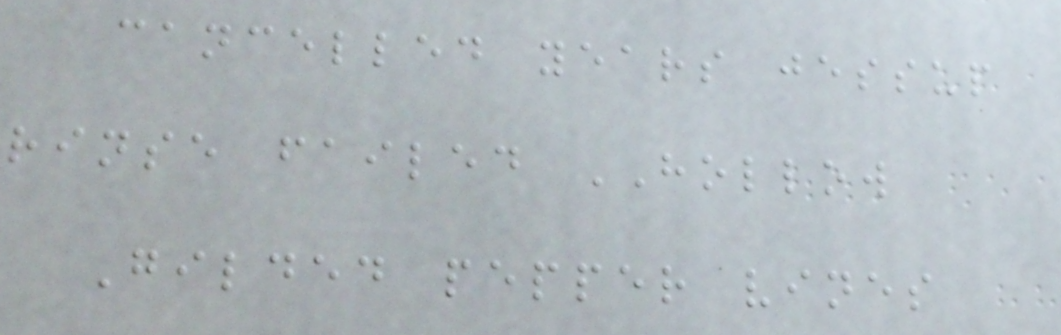cancelled years jessup
rinse failed HOLLOW
Gilded pepper vines
